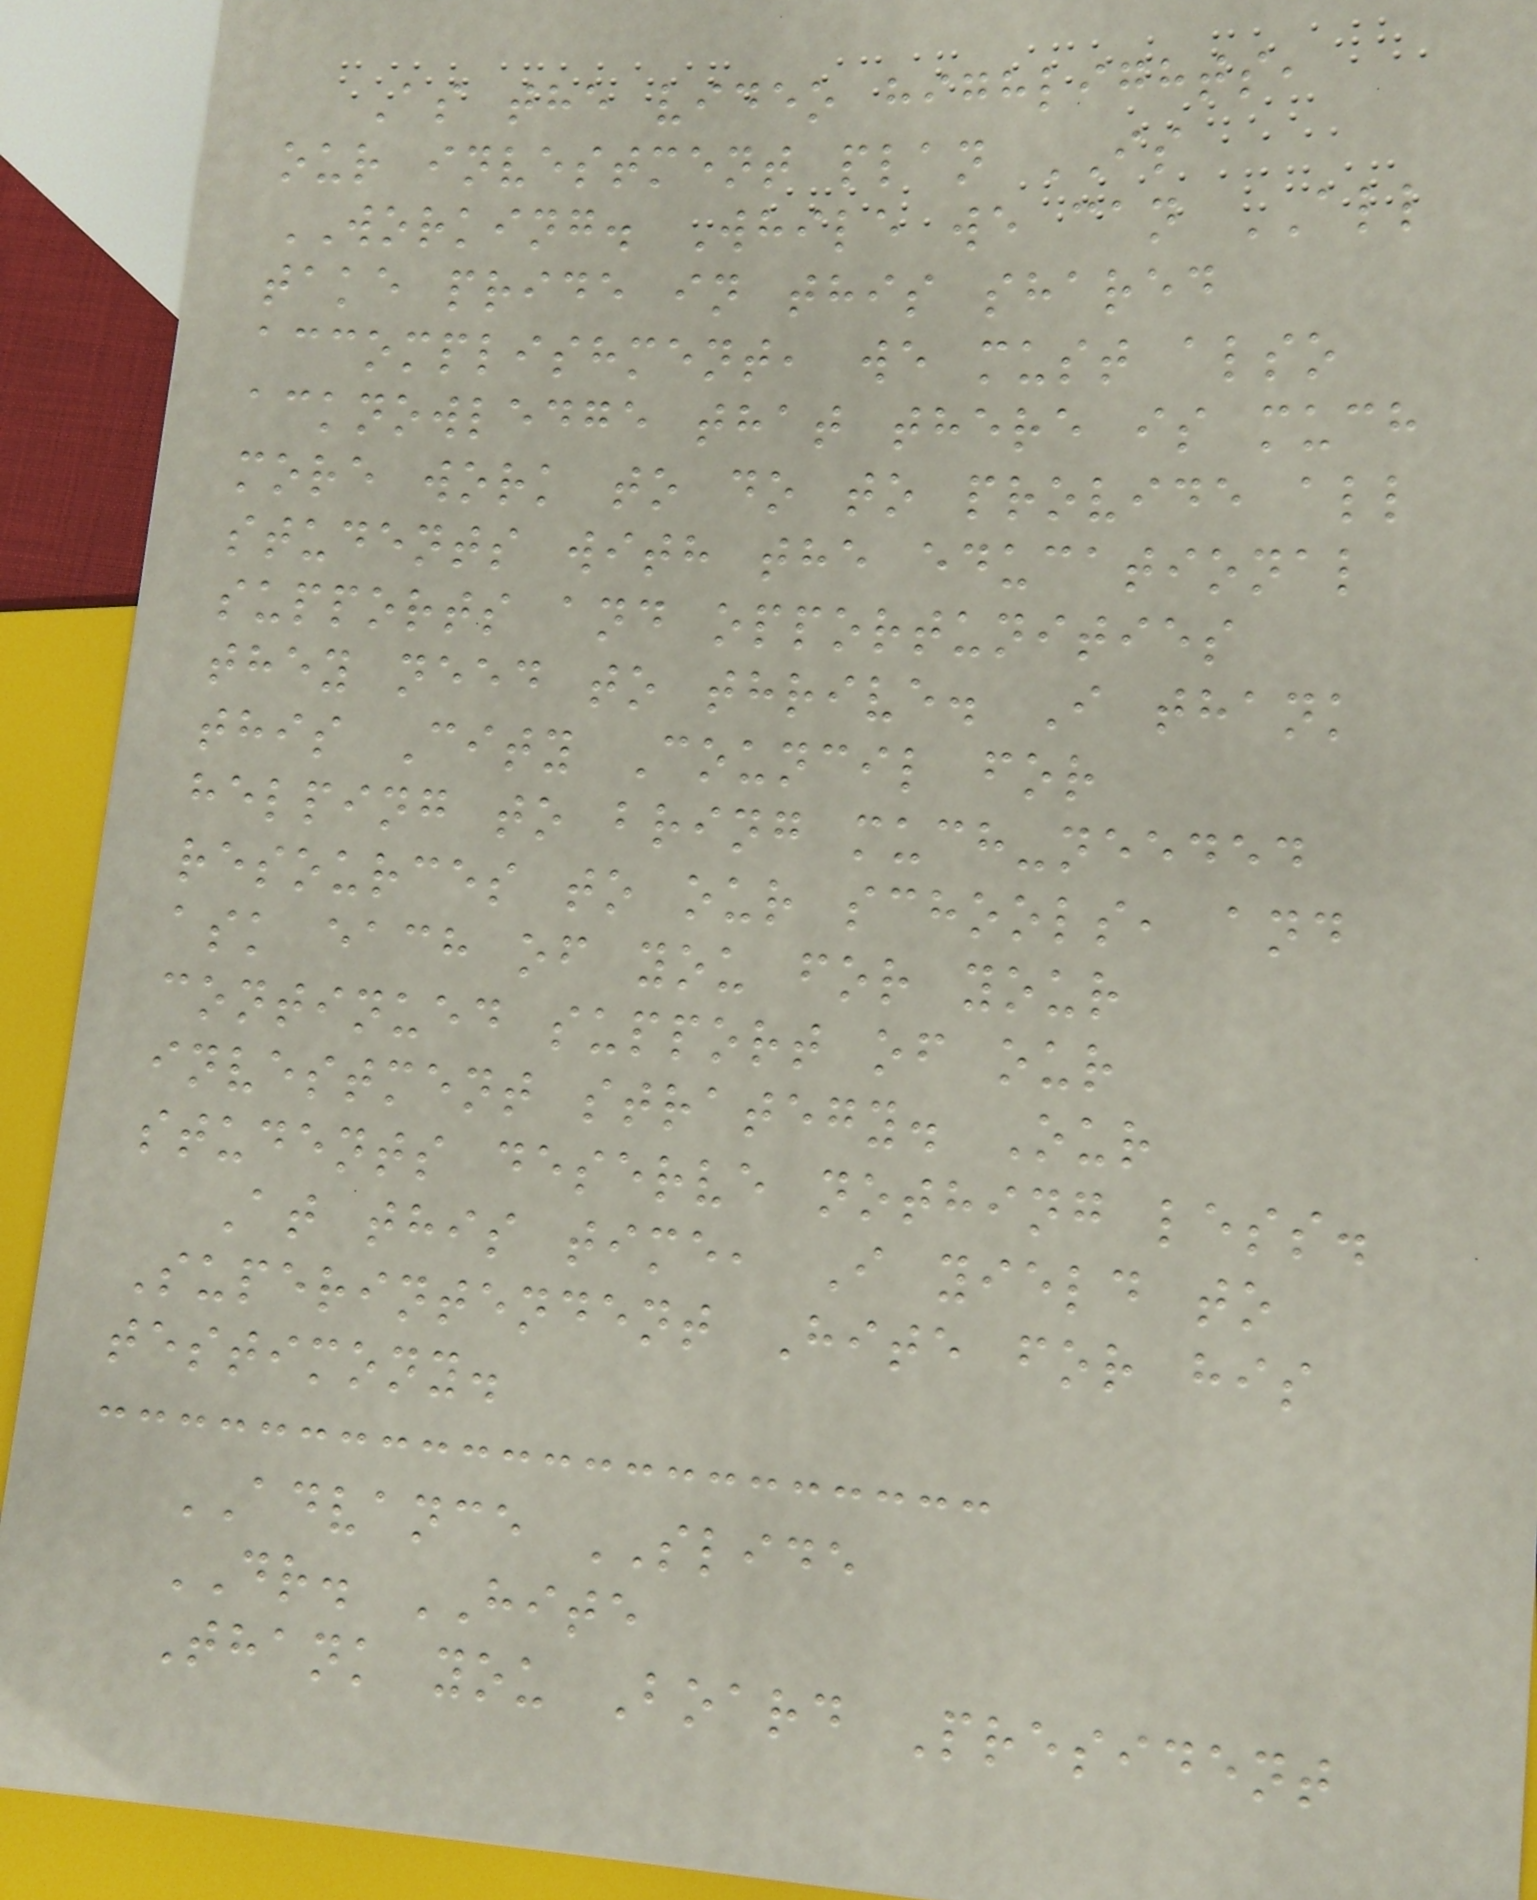As the video highlights,
our investment plan IS
WORKING. While we can ALL
take pride in this shared
accomplishment, we must also
acknowledge that there is much
more work to do to provide all
students with the educational
supports and opportunities
they need to thrive. I thank
this City Council for
helping to bring much-needed
resources to our schools, and
ask each of you for your
continued support of our
investment strategy. Our
students deserve nothing less.
At this time, I yield to
Superintendent Hite for his
testimony.
ADVANCE SLIDE
DR. HITE
Thank you Board President
